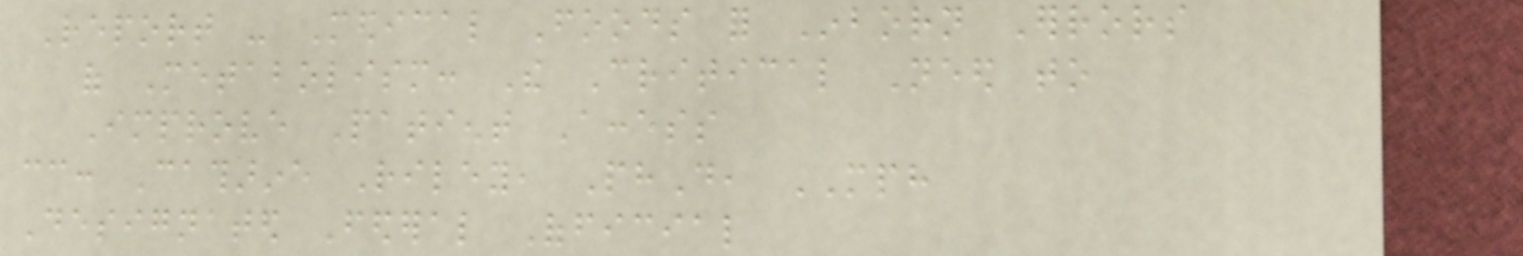Report - Medical Foods for Inborn Errors
of Metabolism: The Critical Need to
Improve Patient Access
cc: Catharine Riley, PhD, MPH
Designated Federal Official
